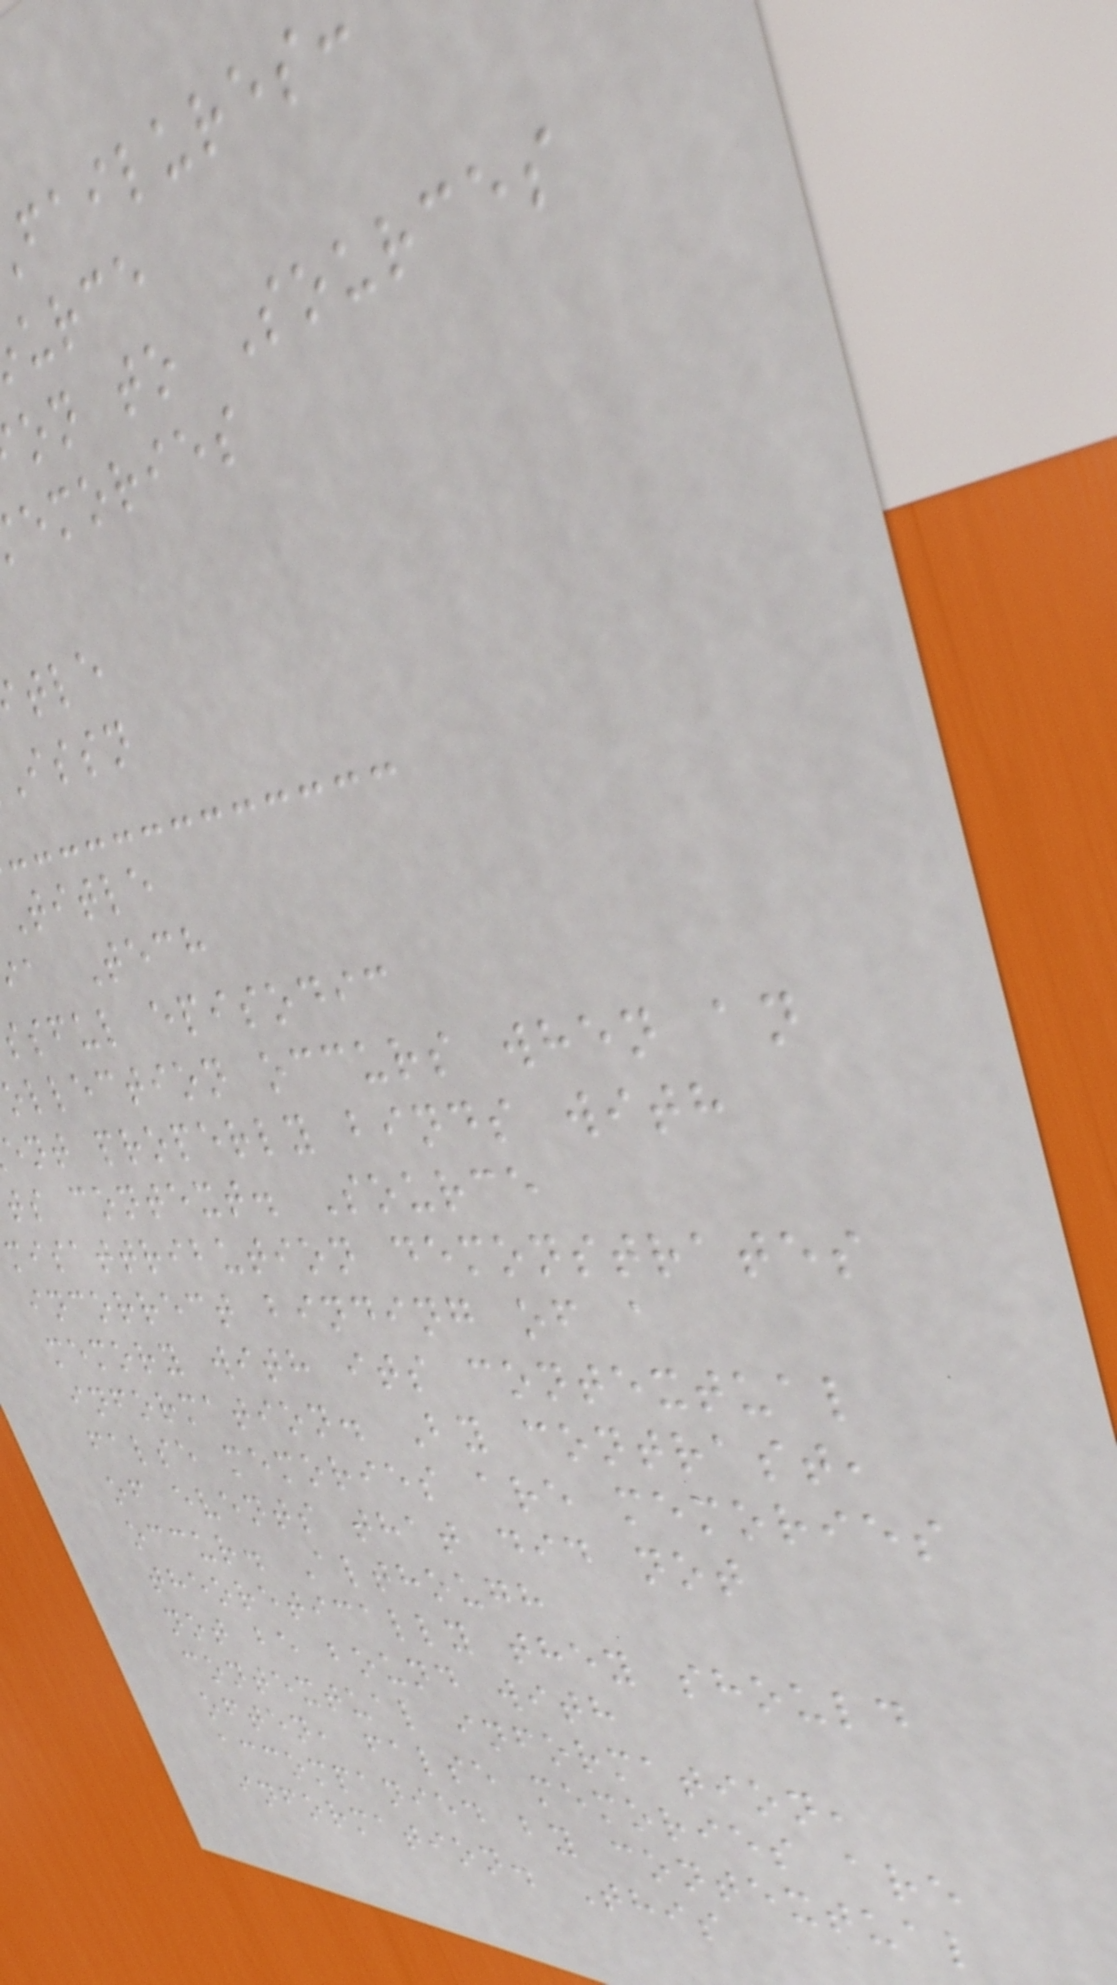on to Sources
emories
issn
title
a Tech
sful episodic
ollection occurs when an
ent properly binds with
ts context. Source
misattribution demonstrates
incorrect binding of a
memory with its contextual
information. By contrast,
false memories are memories
of events that did not
occur. Although
theoretically they should
not be bound with
contextual information,
often, false memories are
accompanied by contextual
information. This
